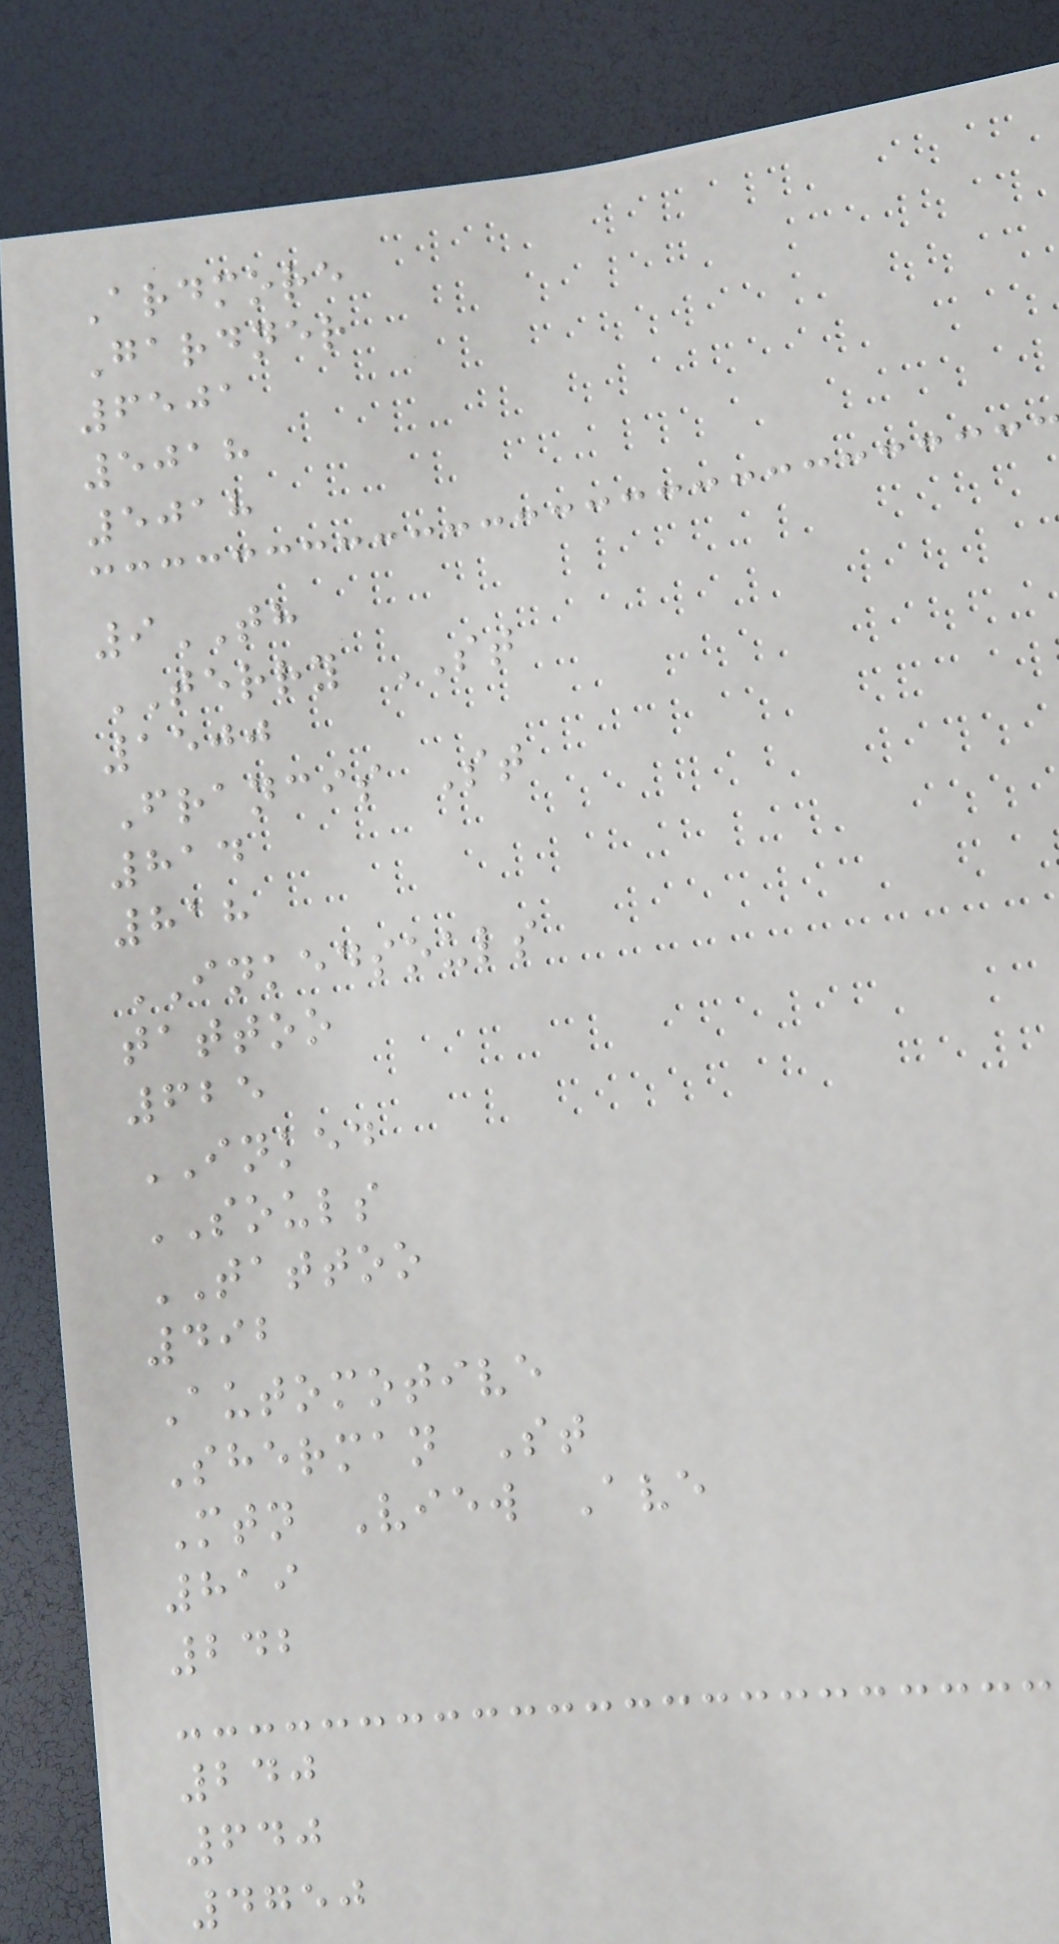Ardmore
Gardner
6501
5018
5018
9TH
TERRY ST
1500
Francis St
814
818
INKEDSOULS
tattoo
625
INKED
SOULS
TATTOO
492
Automotive
Sherman St
Mtn View Ave
819
242
240
640
4750
